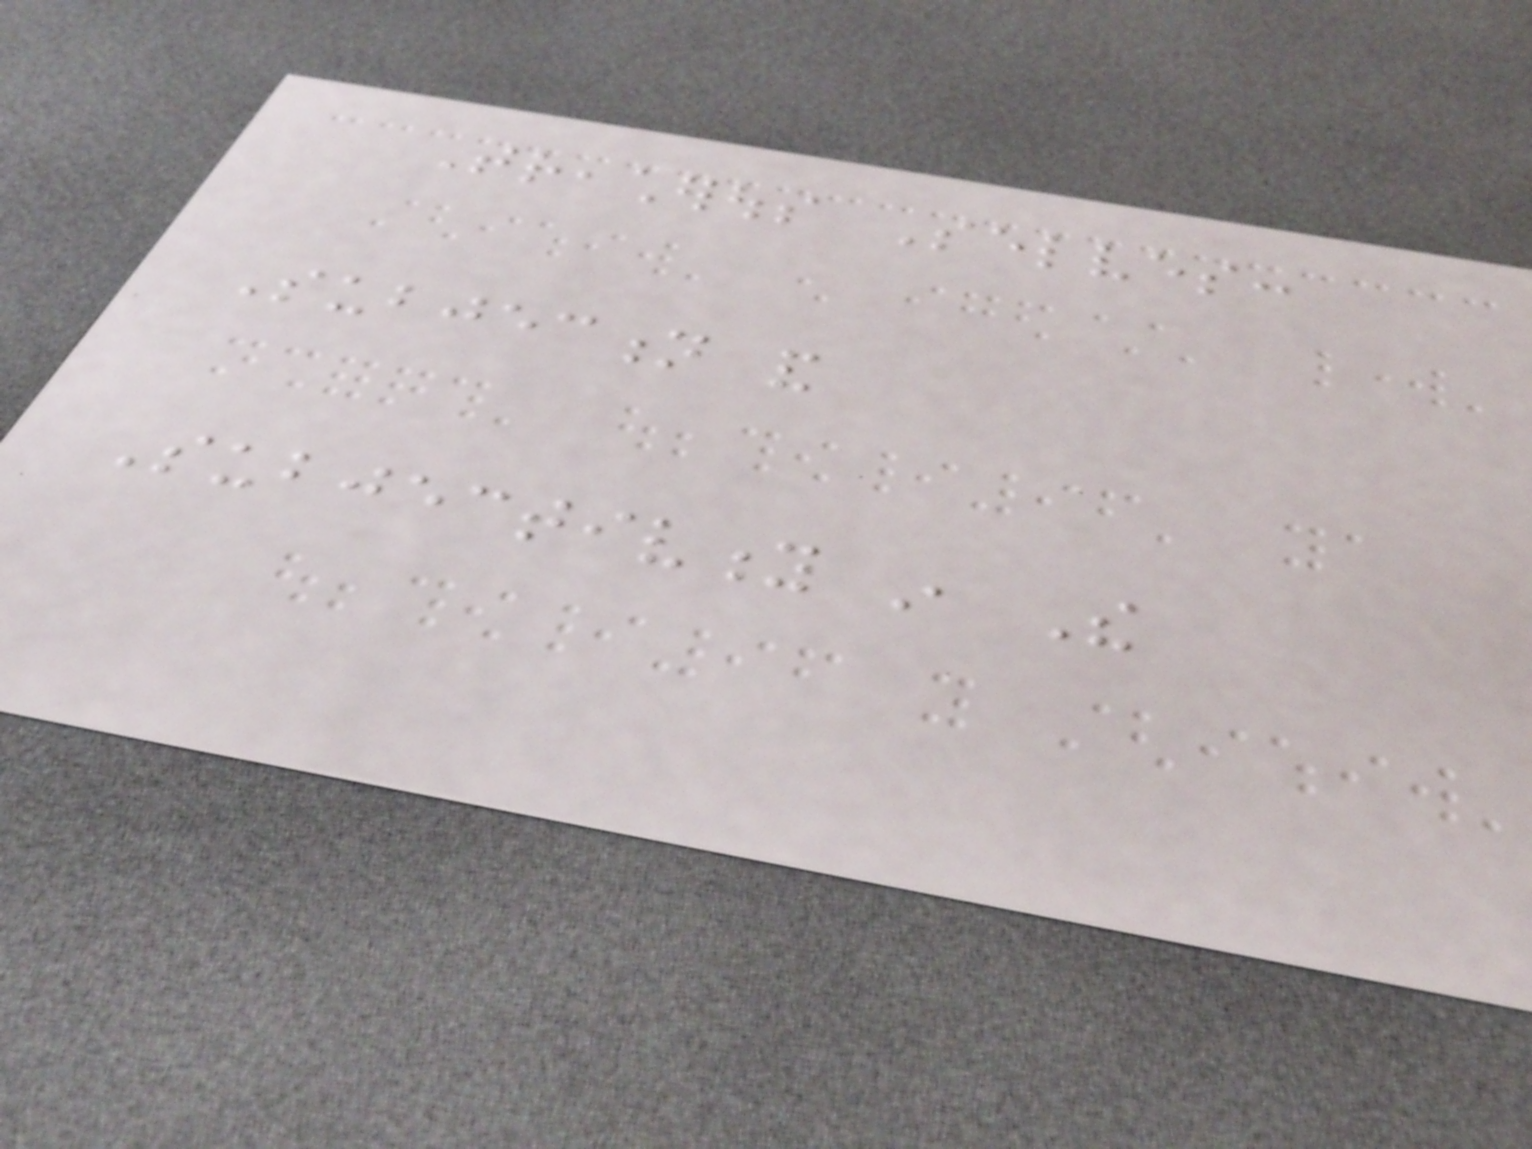Treacherous Selves:
Subjection and
Subjectivity in The
